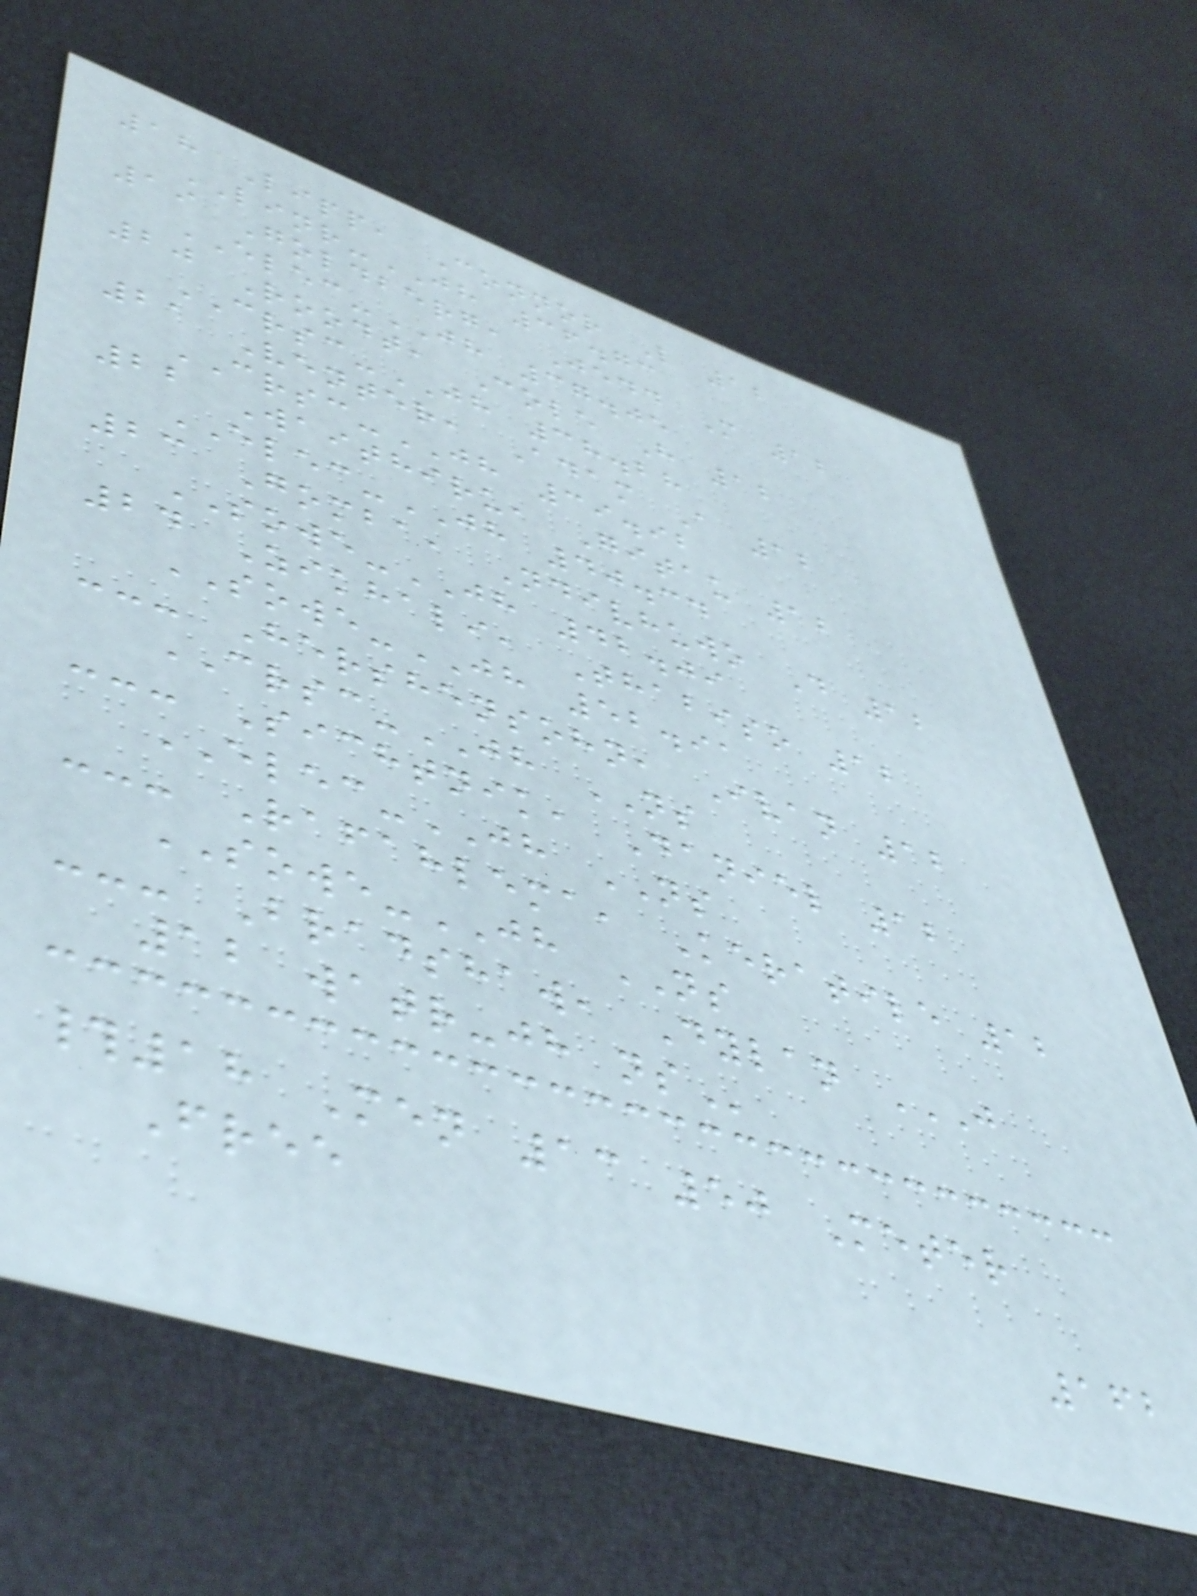18 Lipp, Connor L 12
LINR-JH 36.73
19 Goldberg, Jedd M 12
ELEC-JH 37.05
20 Roodt, Cole H 12
CRSC-JH 38.28
21 Venter, Adam A 12
CRSC-JH 39.92
22 Waithiru, Gitau 12
ELEC-JH 40.34
23 Gomba, Ndivhuwo D 12
SOWE-JH 42.09
24 Zikhali, Thabiso 12
SOWE-JH 52.91
--- Hershensohn, Ivan 12
CRSC-JH NS
--- Sichtnik, Daniel 12
ELEC-JH NS
--- Rafahlema, Keratile 12
SOWE-JH NS
--- Bradshaw, Dylan J
12 WATR-JH NS
#18 Men 13 50 Meter
Free
162
